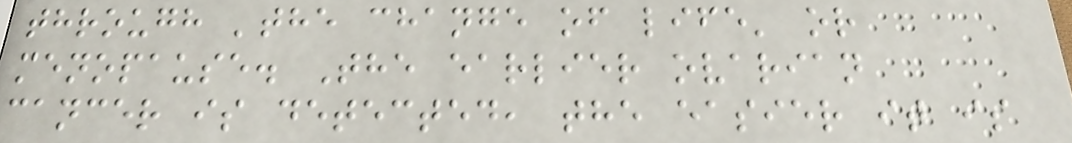through 'the change of life' or
menopause. The earlier ovarian
cancer is detected, the easier it is
